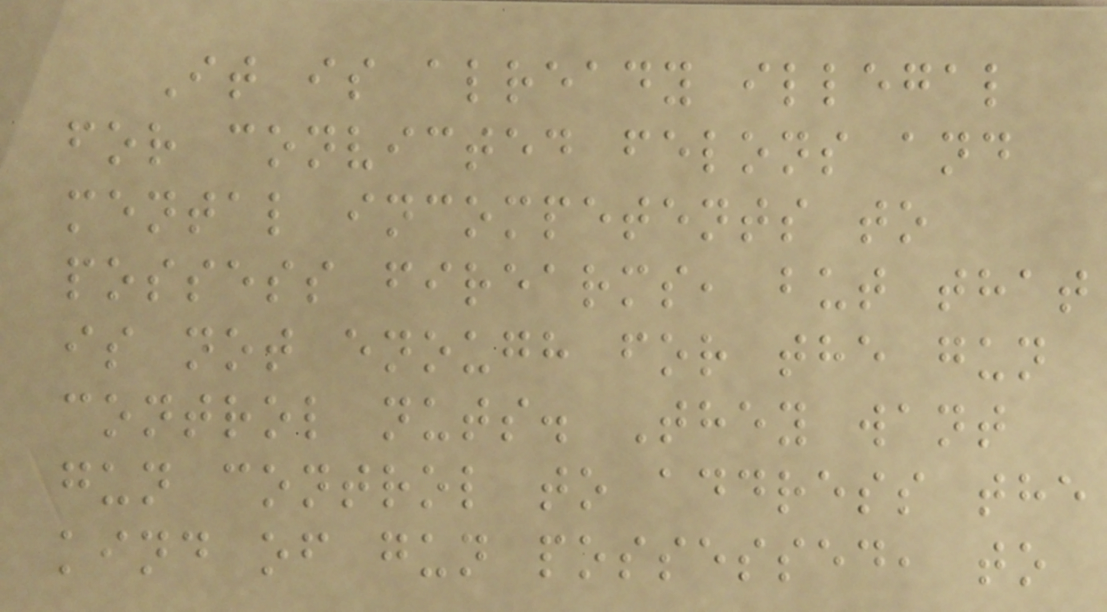It is already illegal
for convicted felons and
mental incompetents to
possess firearms, but that
is not enough for the gun
control nuts. They want
gun control to address the
kind of gun possessed, to
